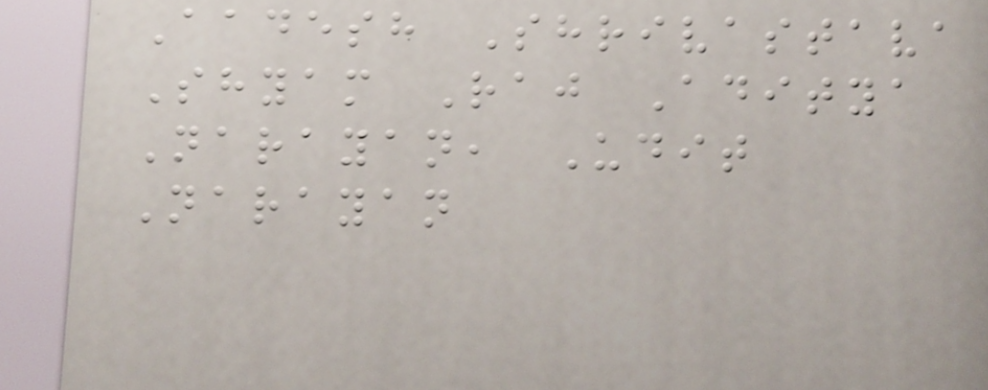Aadesh Shrivastava
Shyam Raj Aditya
Narayan, Udit
Narayan
